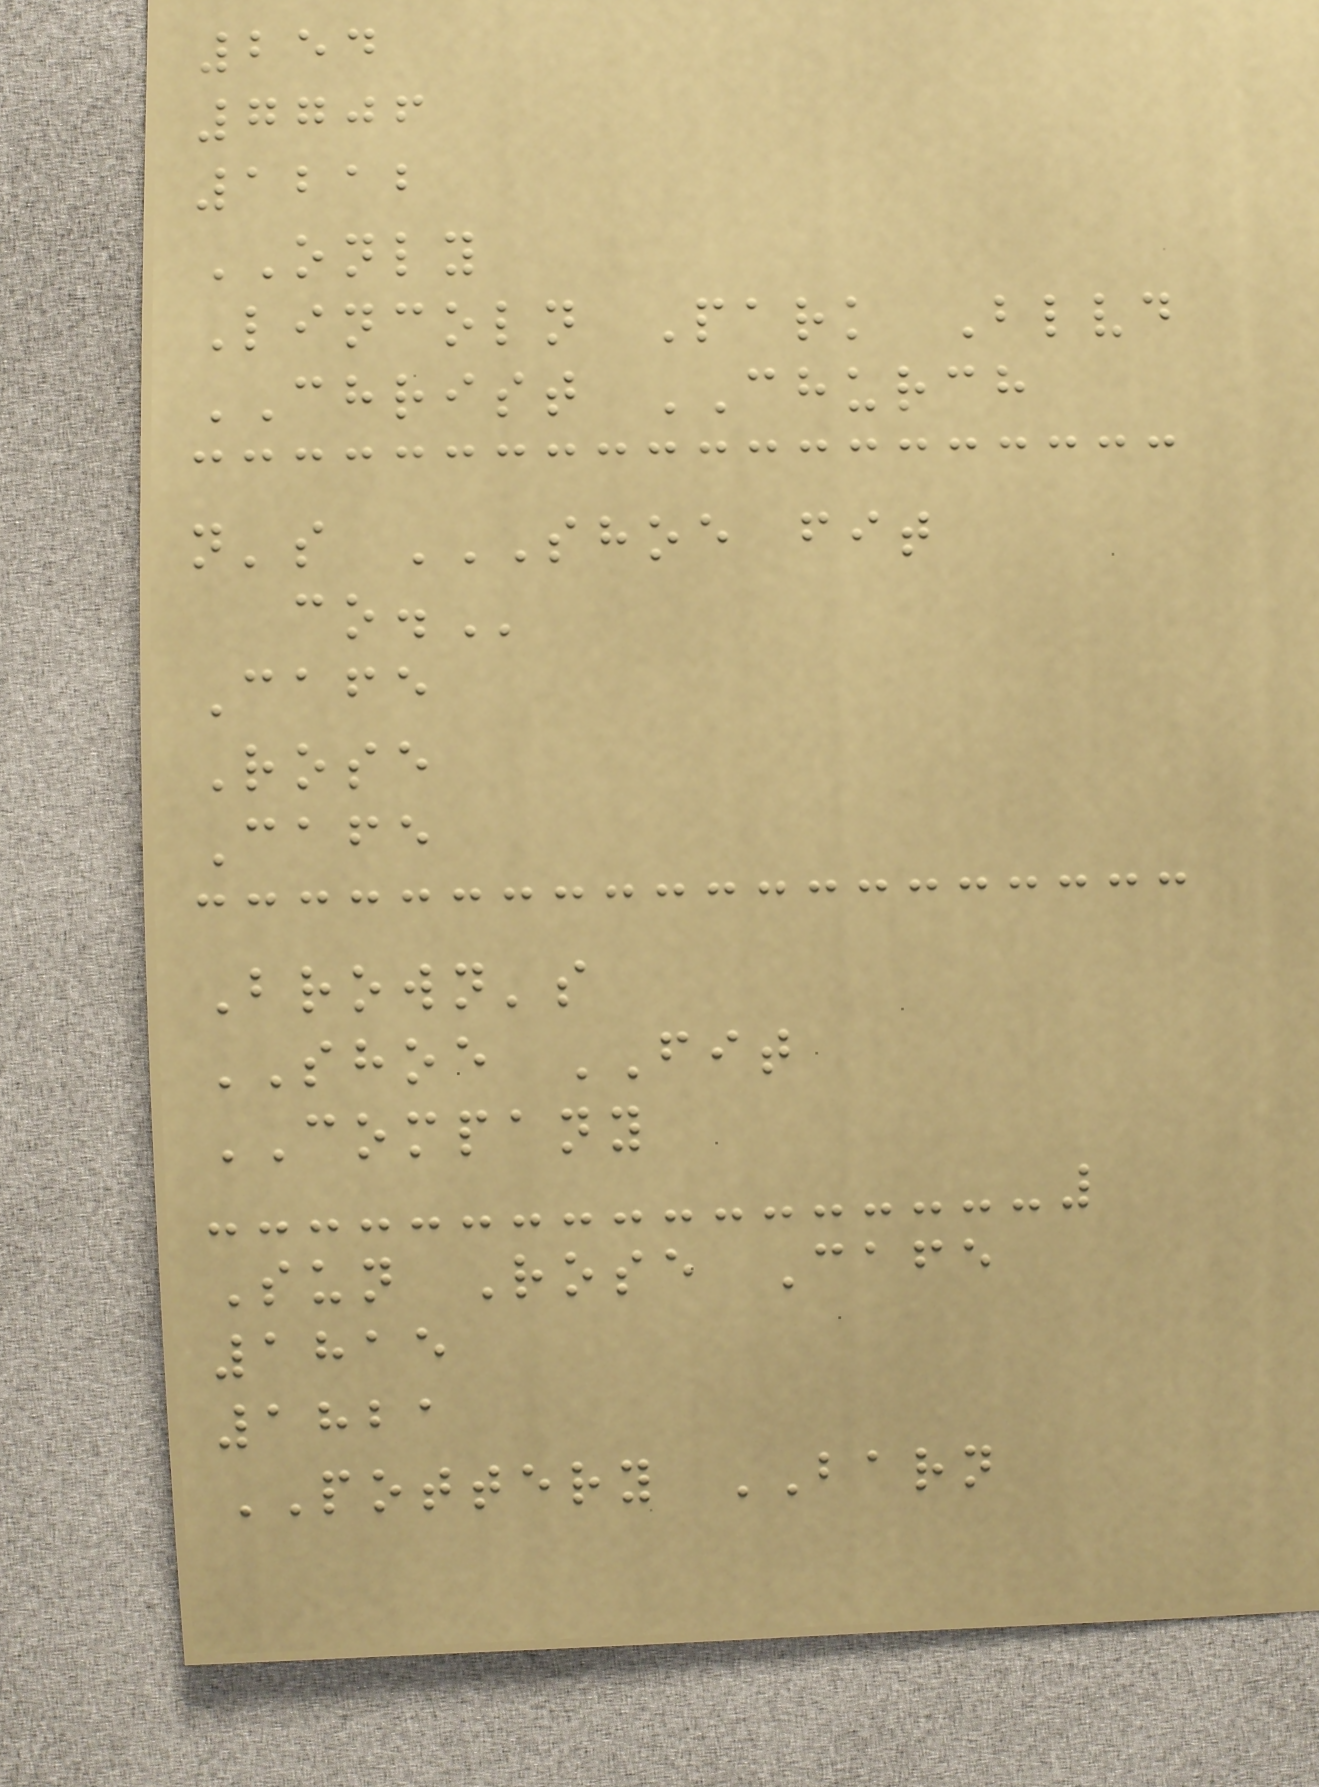254
7706
1212
ONLY
Lincoln Park Blvd
CHRIST CHURCH
n's SHOE FIT
CO.
Cafe
Rose
Cafe
Brown's
SHOE FIT
COMPANY
Sun Rose Cafe
1815
1821
POTTERY BARN
